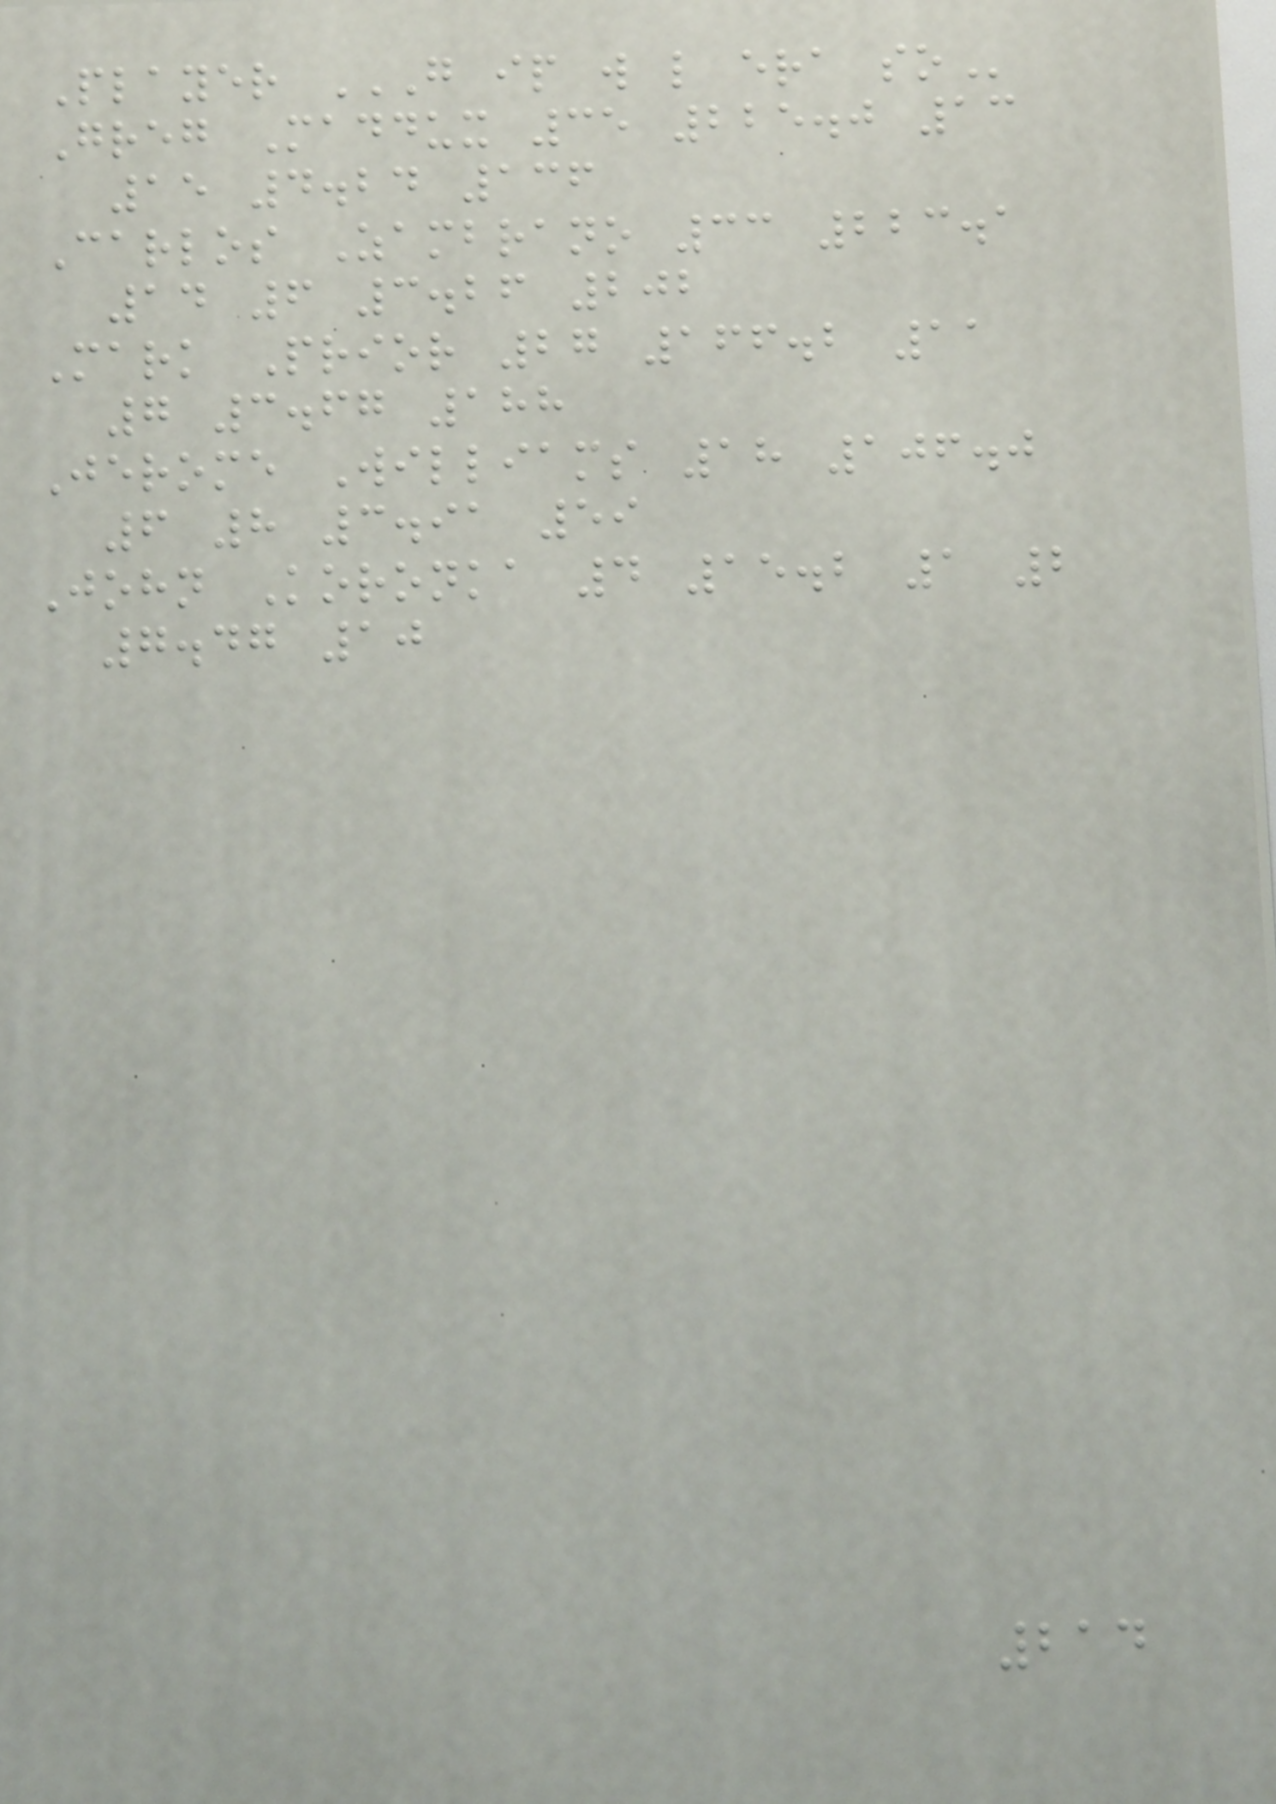Player G IP W L ERA SO
Greg Maddux 35 225.0 13
15 4.24 136
Carlos Zambrano 33 223.1
14 6 3.26 202
Mark Prior 27 166.2 11
7 3.67 188
Jerome Williams 18 106.0
6 8 3.91 59
John Koronka 4 15.2 1 2
7.47 10
214
